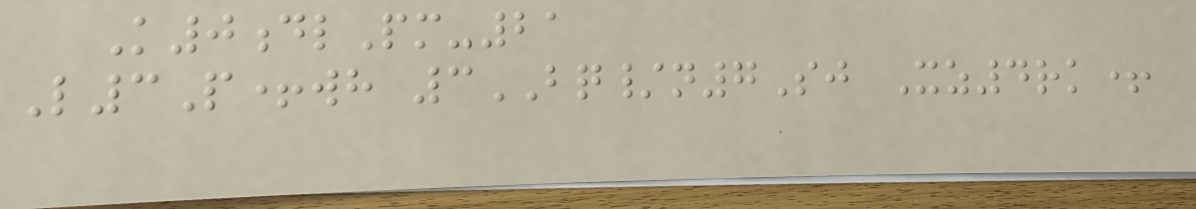K0dlPm-21
L3P+wh 3BQ/n7Sj Xz4rk+
